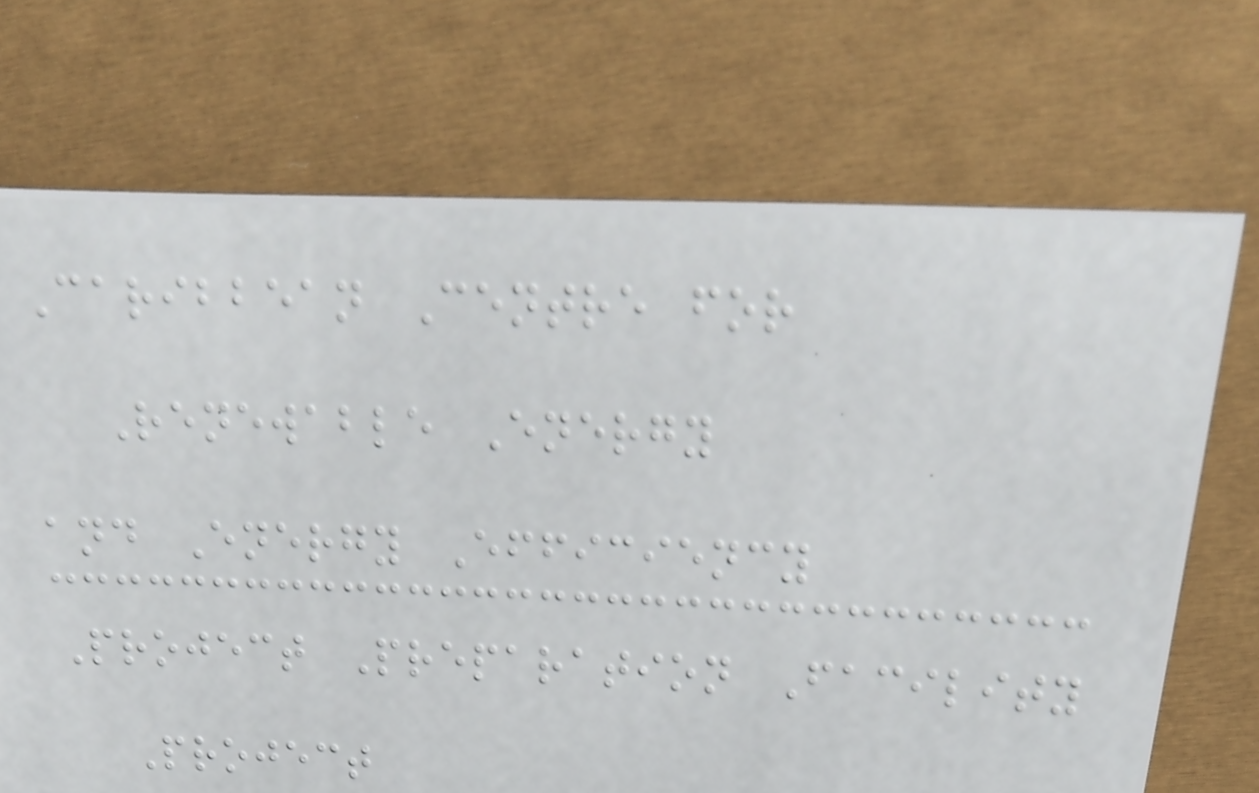Caribbean Centre for
Renewable Energy
and Energy Efficiency
Project Preparation Facility
Project
